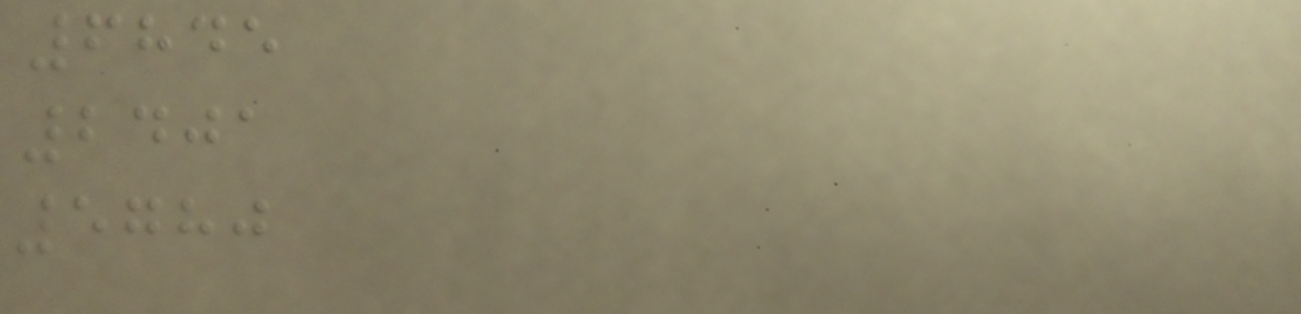6845
2401
5780
